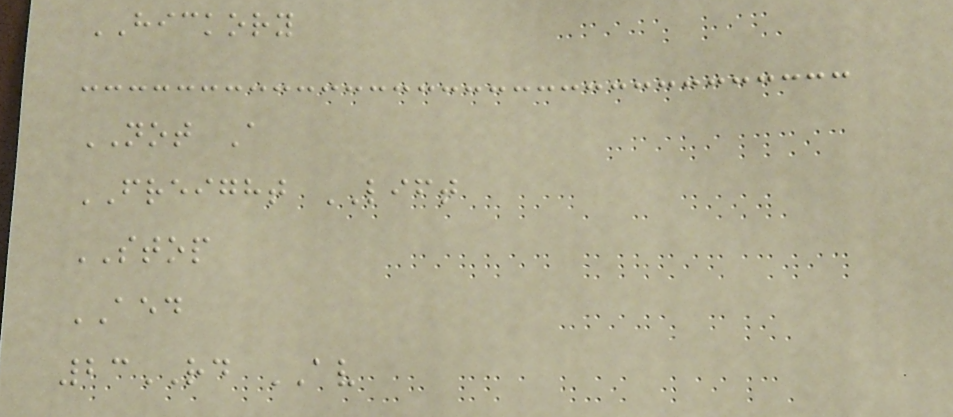HICKORY
NOT A
FREIGHT LIFT
STOP
AED
23RD AV
